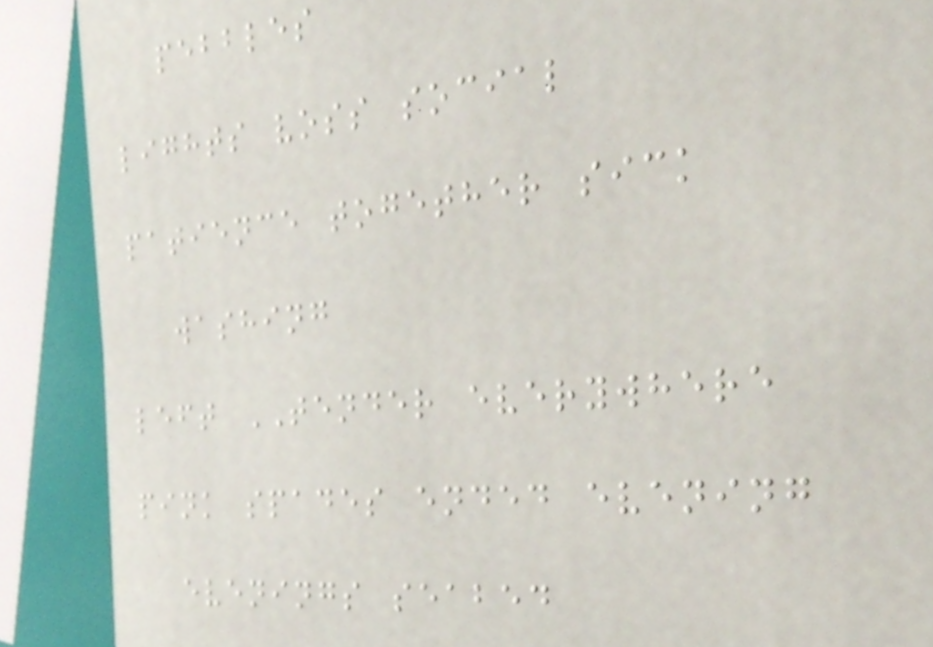pebbles
lights voss social
patience together sick
washing
left TENDER everywhere
pink spades ended evening
evenings seabed
